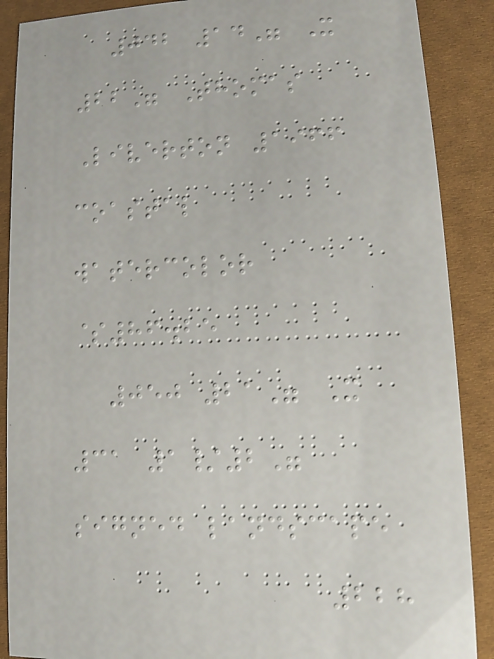042 14" X
22" Thomas
Liverton 1966
coastal
watercolor
$86.25
050 21" X
31 1/2"
signed landscape
228
